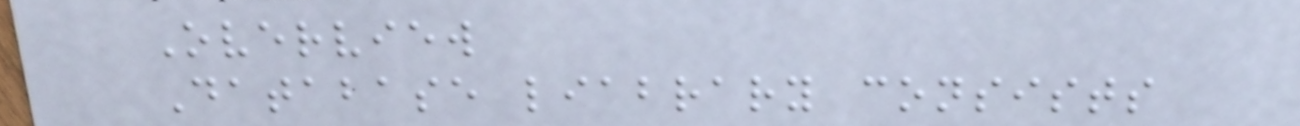Overview
Database liabrary consists
